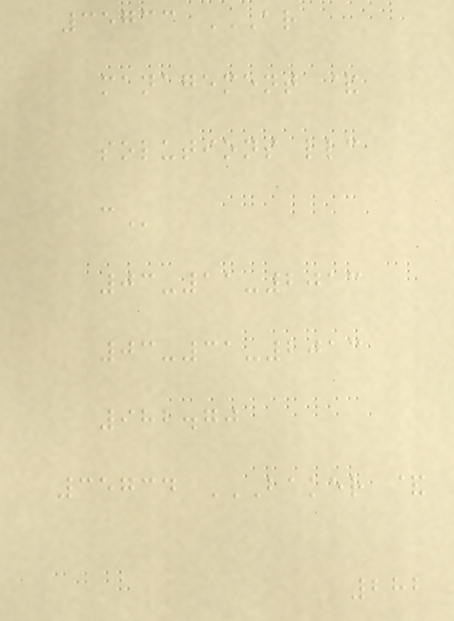35733 AR
MANAGEMENT &
SOLUTIONS LLC
C
03-11-2013
03-31-2013
982.70
35734 BAKER &
282
